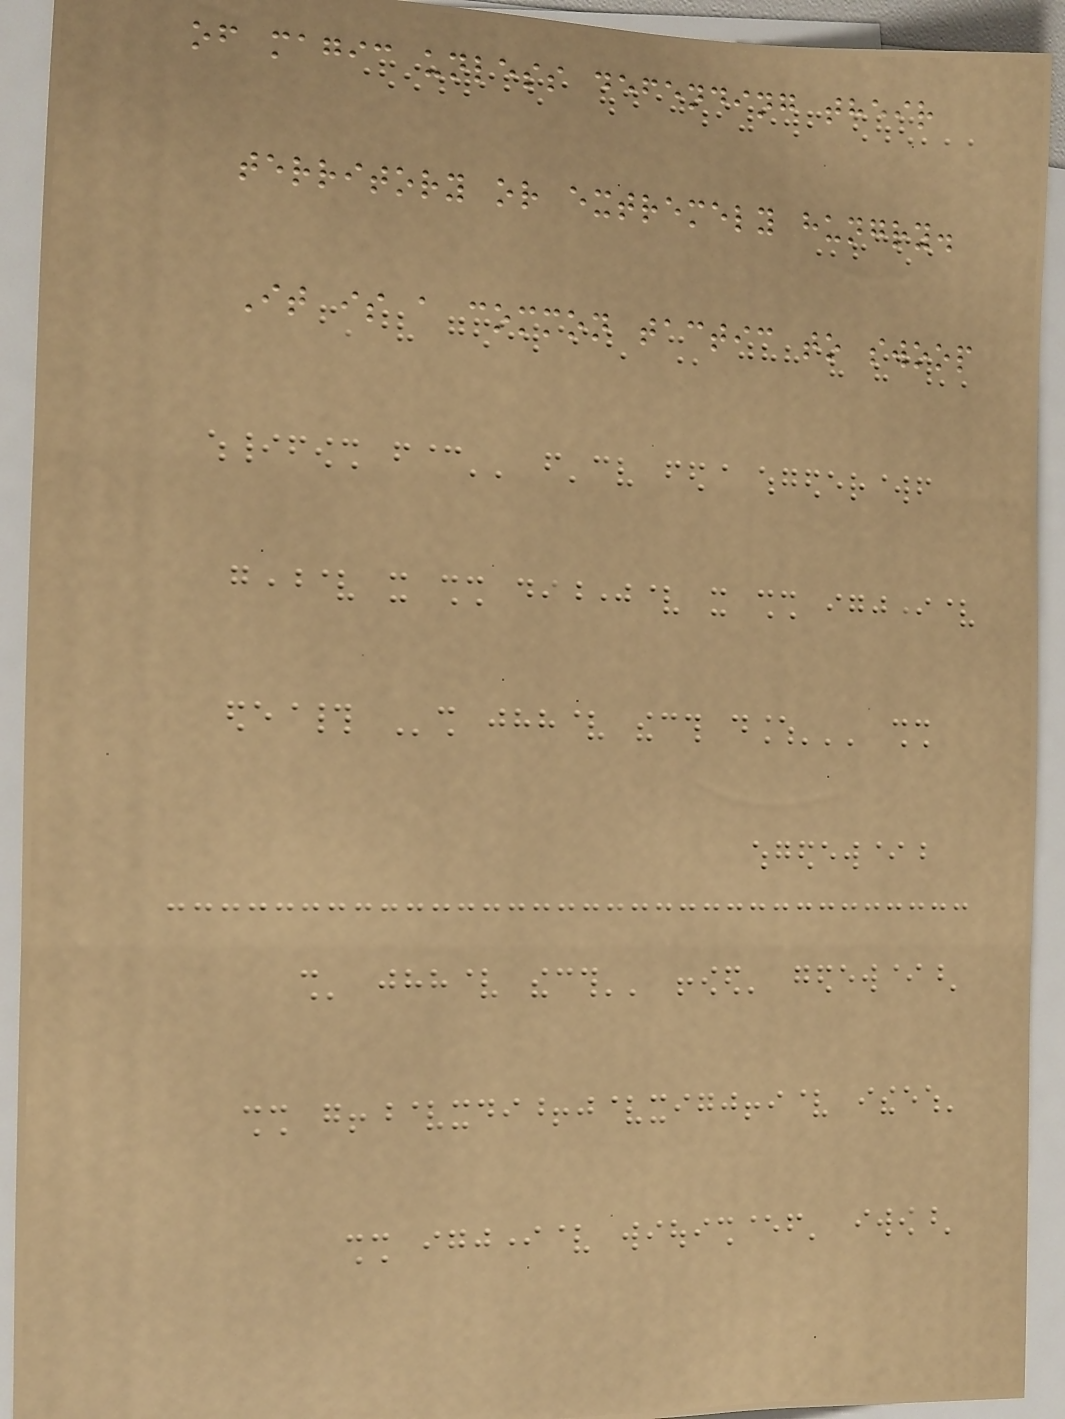of magic unless defending their
territory or extremely hungry.
It is a common tactic to swoop
